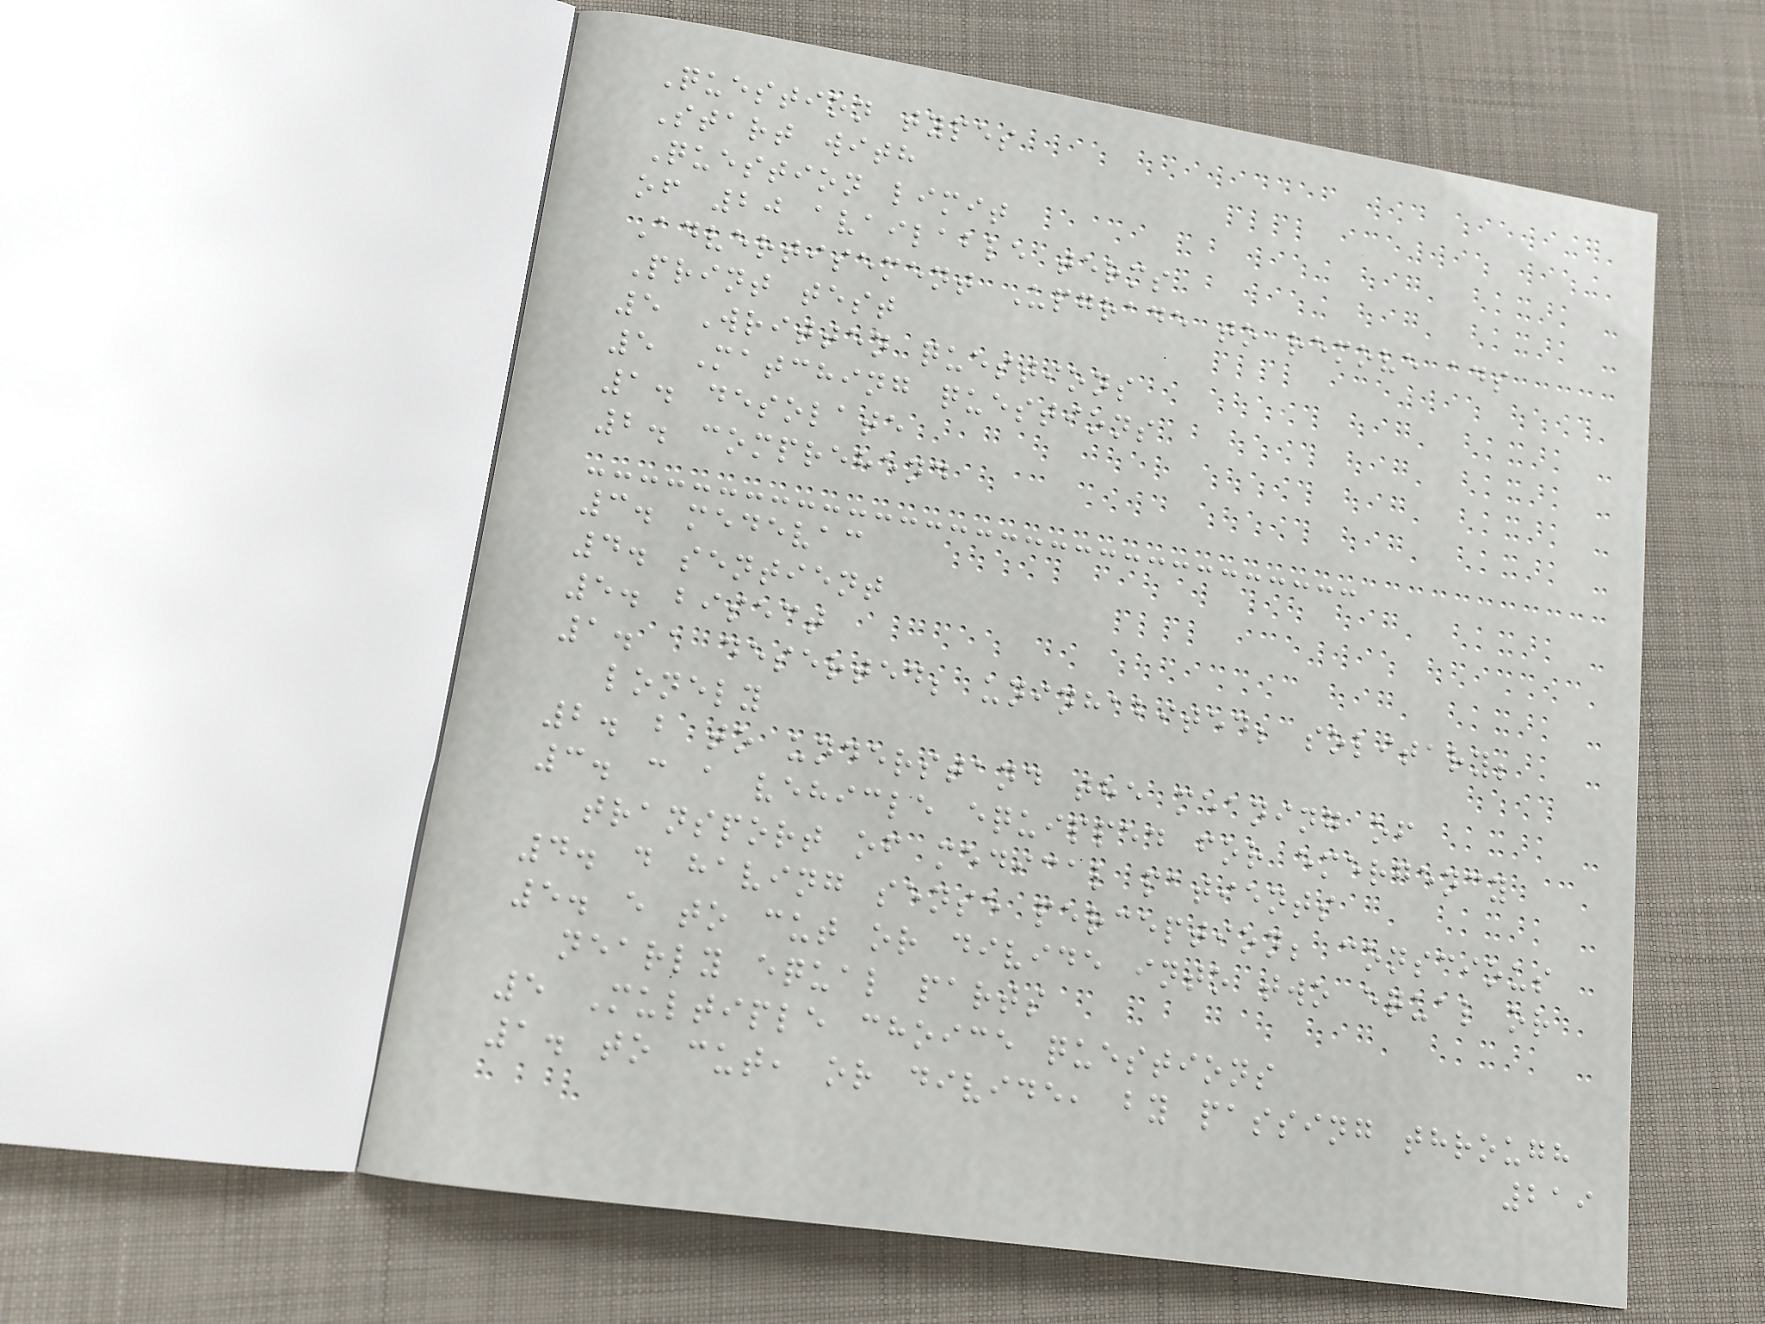Question types
Start with
Question limit
of 20 available terms
Advertisement Upgrade to remove ads
Print test
5 Written questions
5 Matching questions
1. desolate
2. comprehend
3. medevac
4. sentient
5. bisect
1. a deserted; uninhabited; solitary;
lonely
2. b to understand the meaning of
3. c a vehicle equipped for emergency
transport of medical patients
4. d having sense perception; conscious
5. e to cut or divide into two equal or
nearly equal parts
5 Multiple choice questions
1. to cut, or divide, by passing through
219
